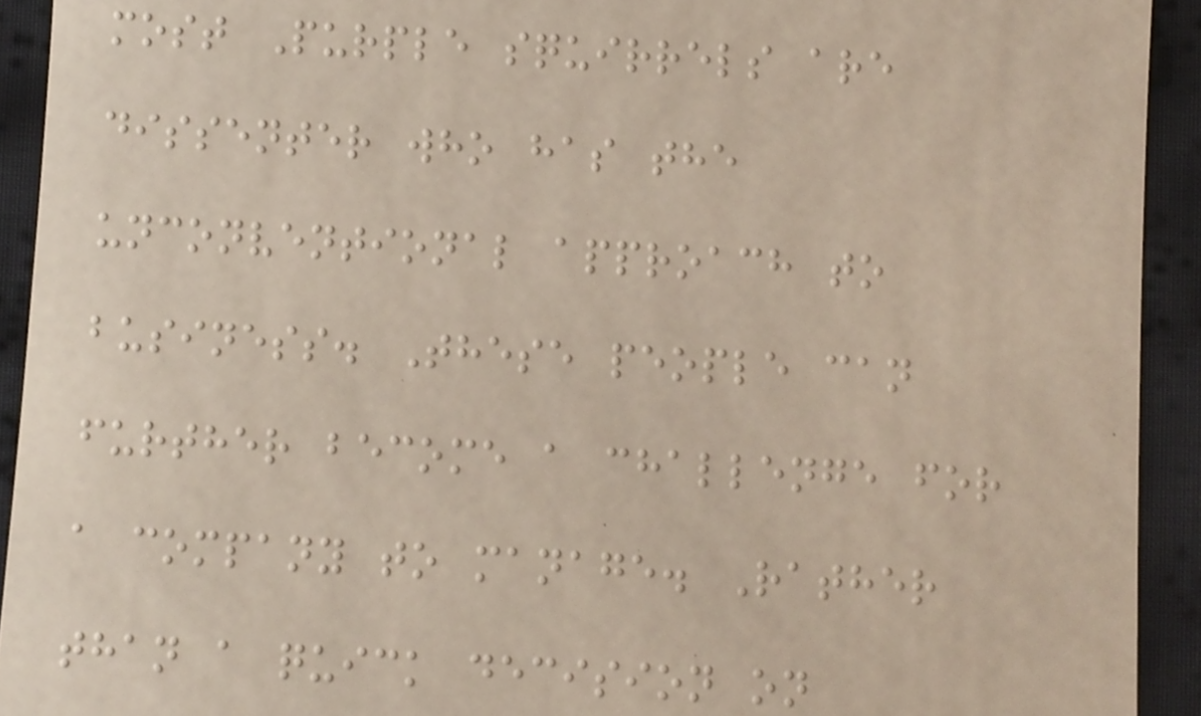most Purple squirrels are
dissenter who has the
unconventional approach to
business. These people can
further become a challenge for
a company to manage. Rather
than a quick decision on
